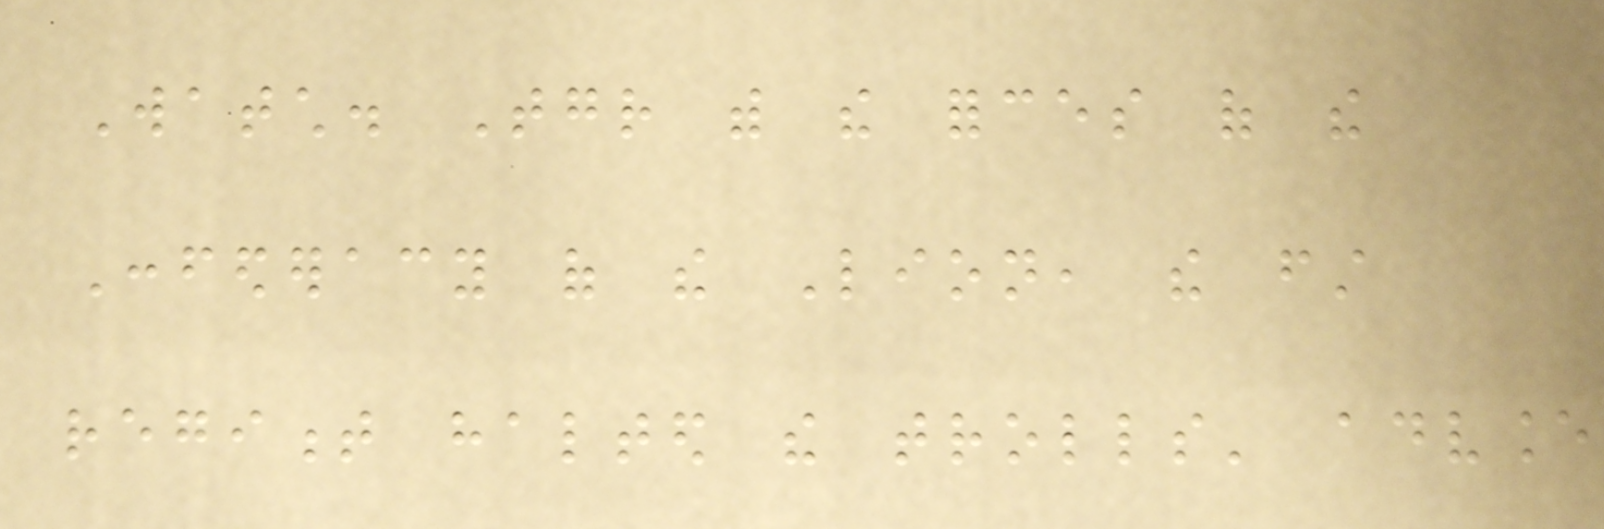Watch. Together with the forces of the
Confederacy of the Lion, the first
regiment halted the trolls' advance
